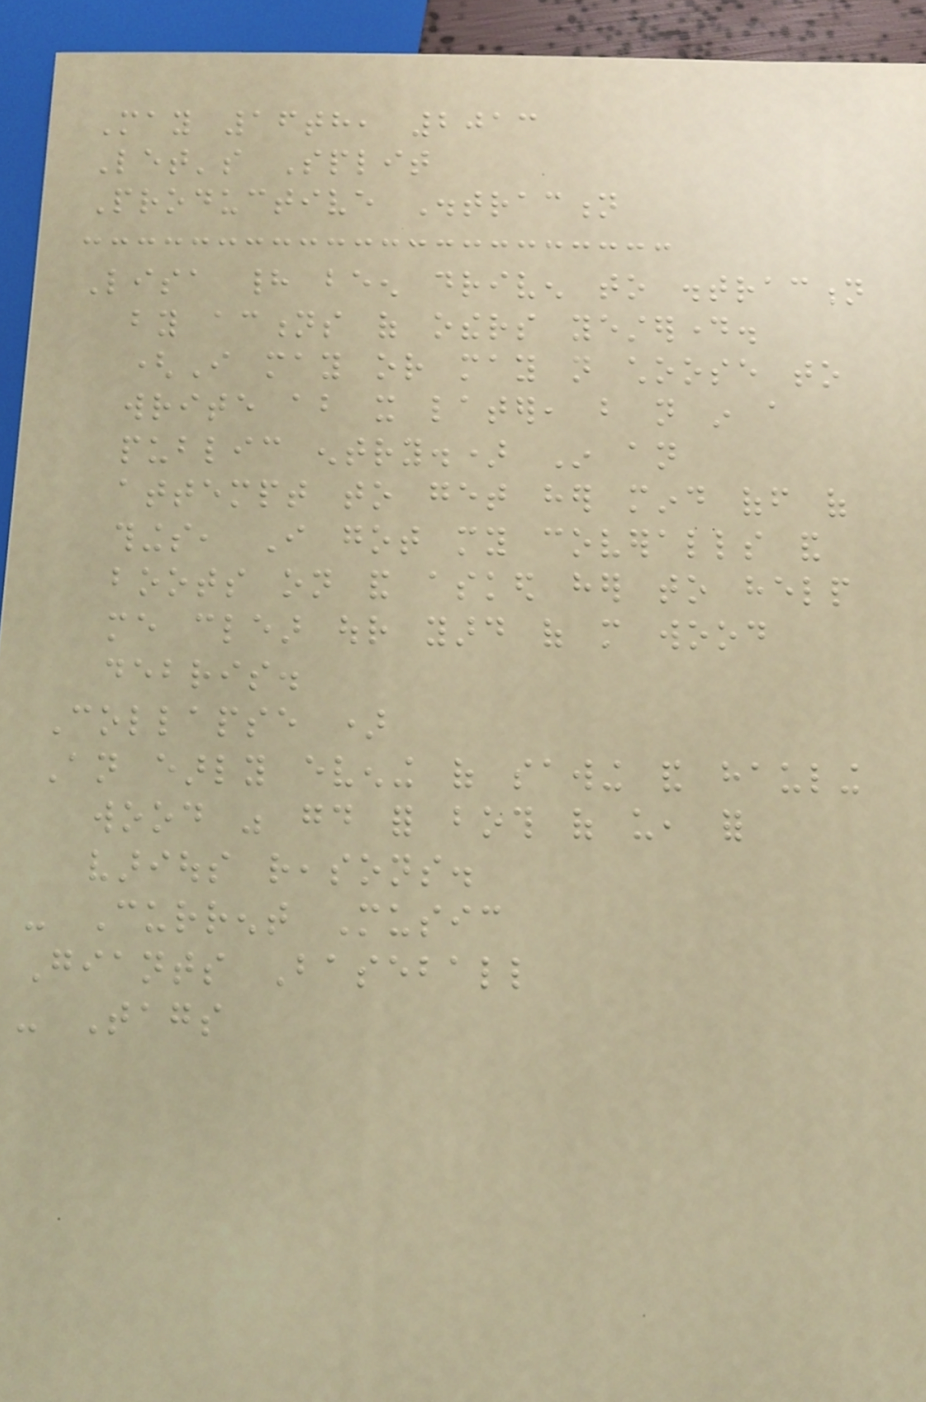May 16th, 2013
Let's Split
Productive Distraction
Lisa had been driven to distraction
by actions of others yesterday.
(I may or may not choose to
write about it later, but not in a
public entry.) In an
attempt to get her mind off of
things, I got my coveralls and
boots on and asked her to help
me clear our yard of more wood
debris.
Collapse )
An early evening of sawing and hauling
wood was good for both of us, for
various reasons.
- Current Music
Giants Baseball
- Tags
